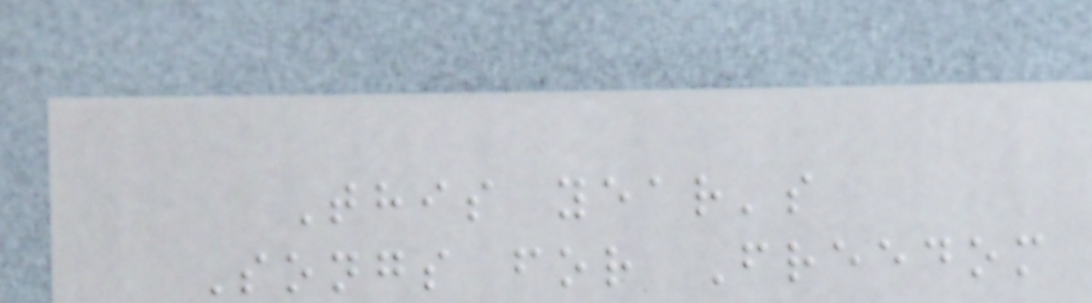This year's
Songs for Freedom
